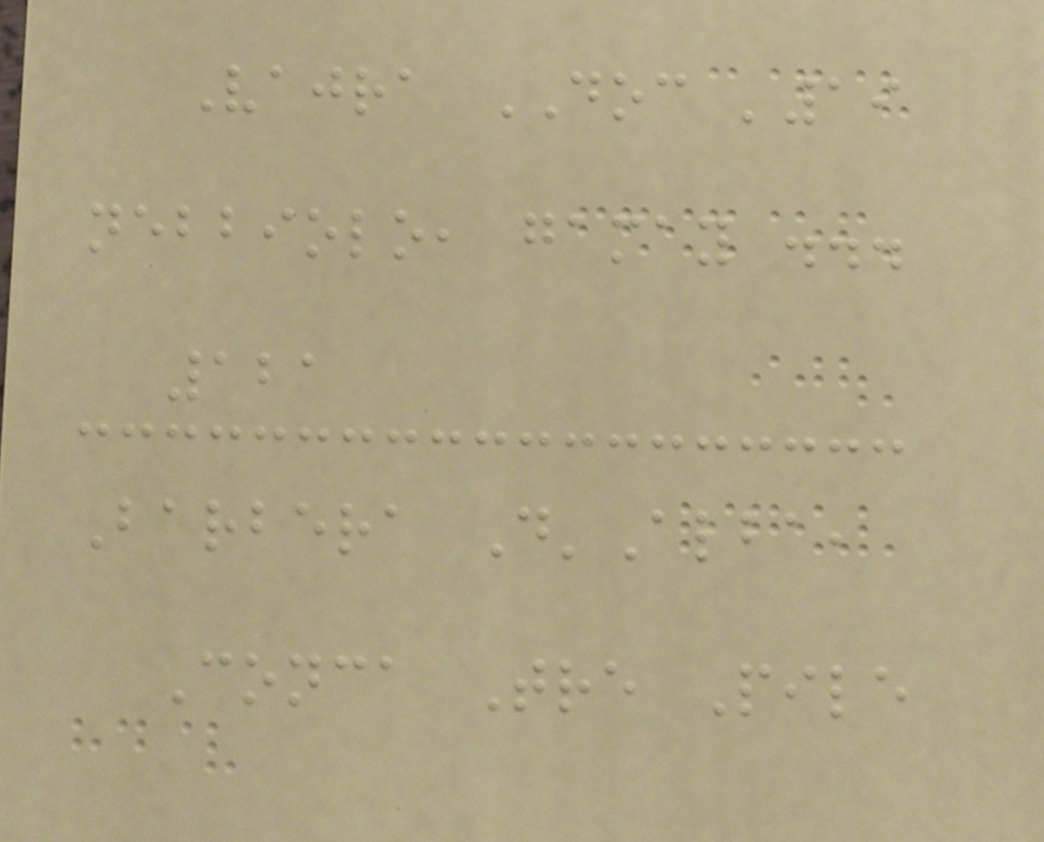Vajra DOC '19
nebbiolo, gamay ...
121
Barbera D'Alba,
Conca Tre Pile
